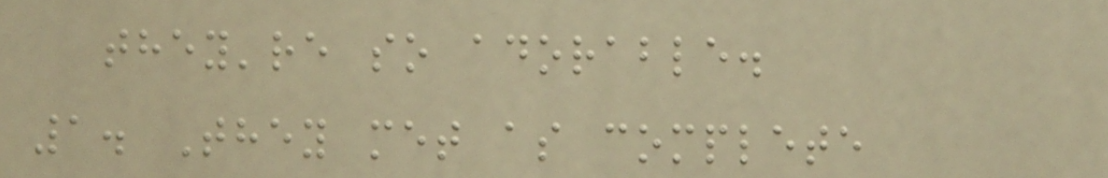they're so adorable.
1. They met as complete
